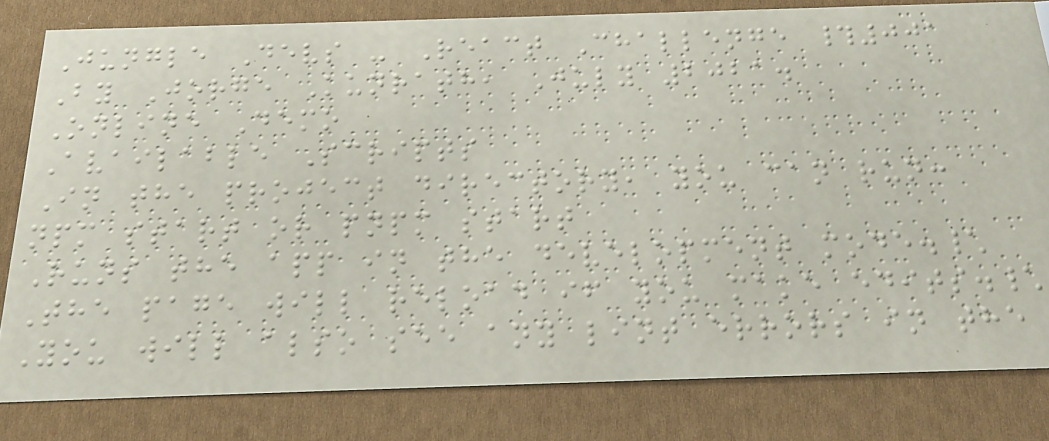Jungle Devs - React Challenge #001
By Jorge Kunrath, July 2021.
Online Demo
Available Scripts
In the project directory, you can run:
npm start or pnpm start
Runs the app in the development mode.\
The page will reload if you make edits.\
You will also see any lint errors in the
